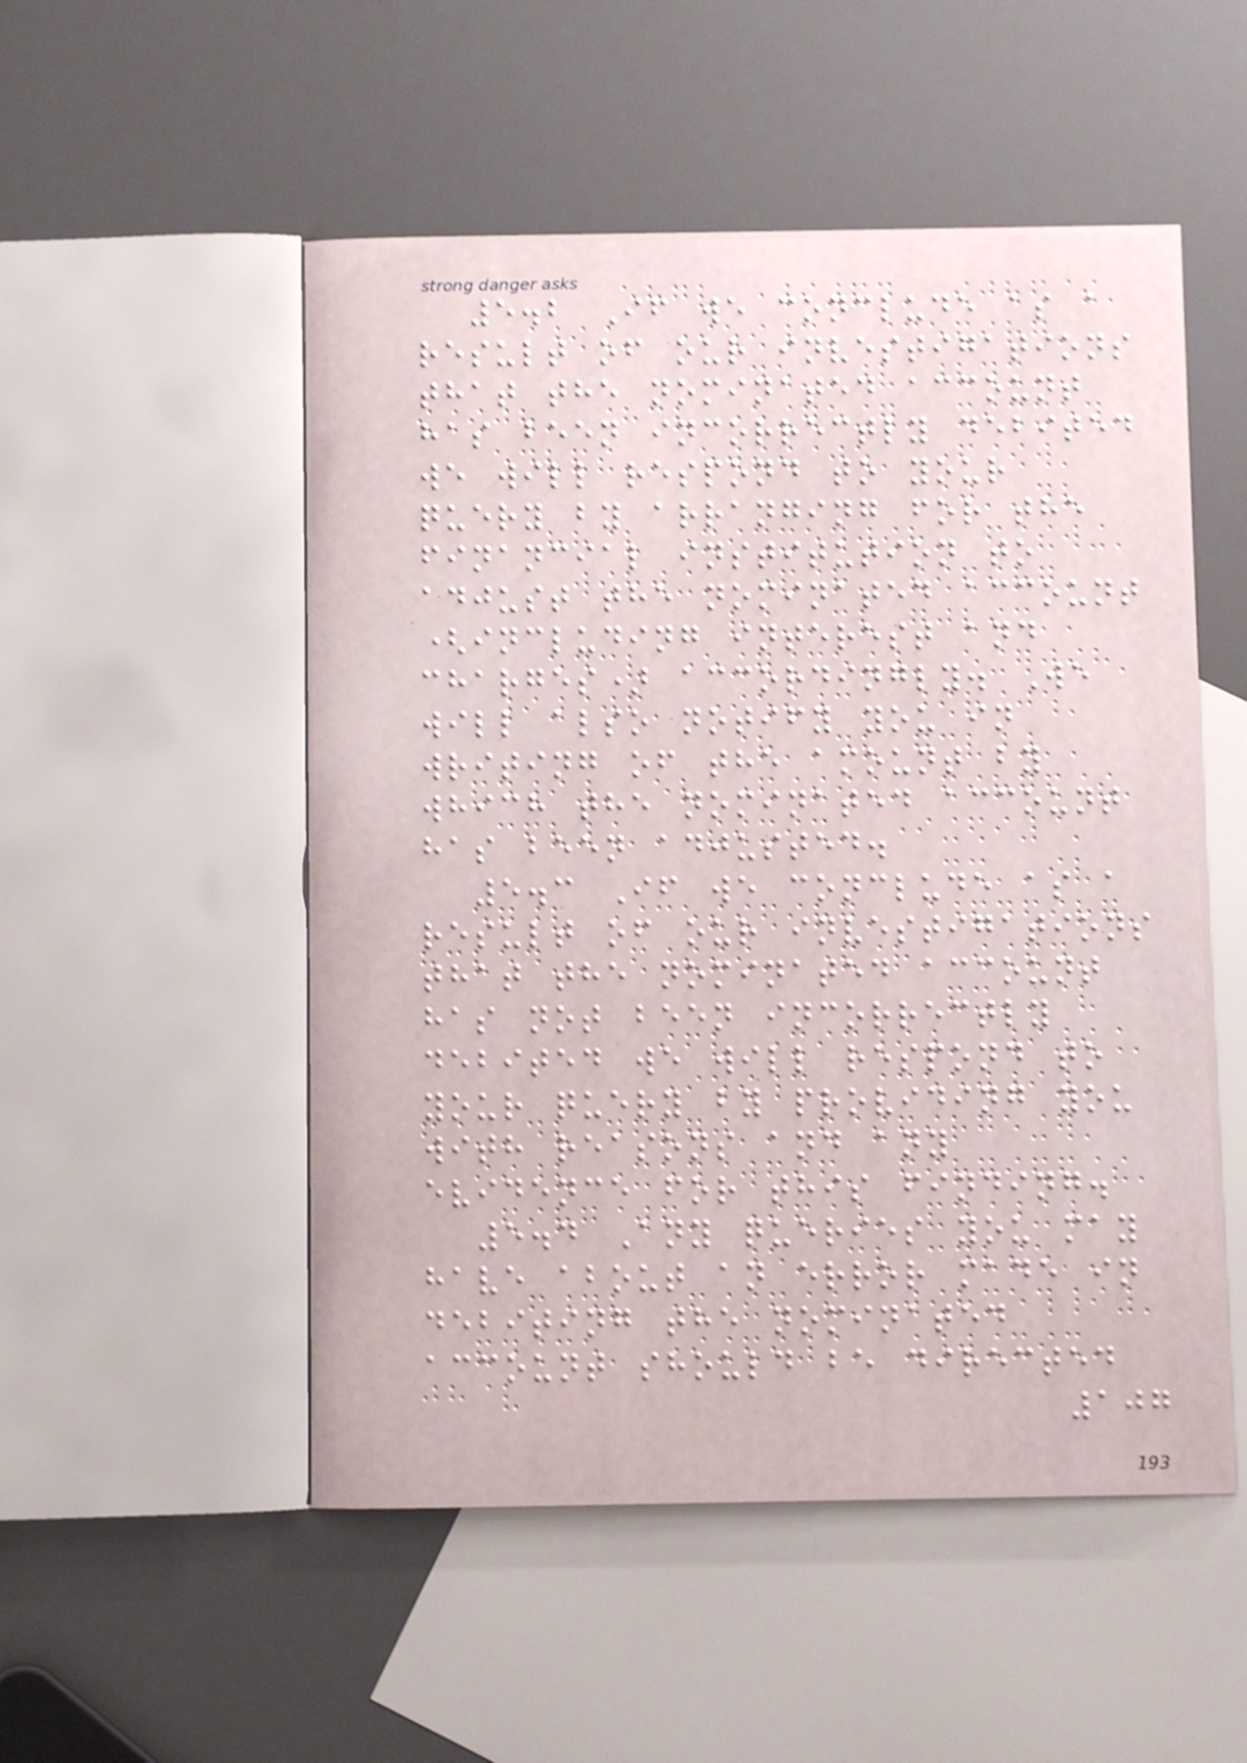5.2 If we conclude as a
result of our investigations
that the nominated account
has been incorrectly debited
we will respond to your
query by arranging for the
financial institution to
adjust the nominated account
(including interest and
charges) accordingly. We
will also notify you in
writing of the amount by
which the nominated account
has been adjusted.
5.3 If we conclude as a
result of our investigations
that the nominated account
has not been incorrectly
debited we will respond to
your query by providing you
with reasons and any
evidence for this finding.
5.4 Any queries you may
have about an error made in
debiting the nominated
account should be directed
107
